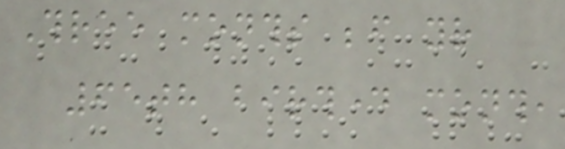Three months before your
65th birthday month,
